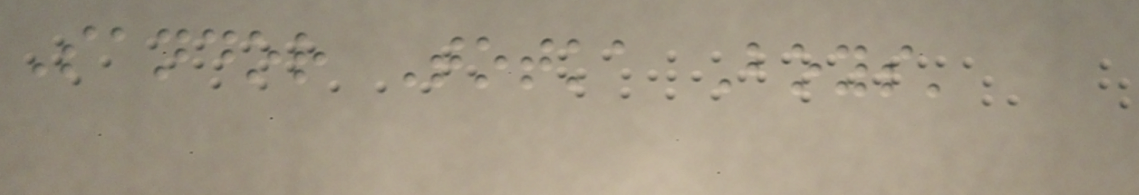Sandor Totka Boys'
